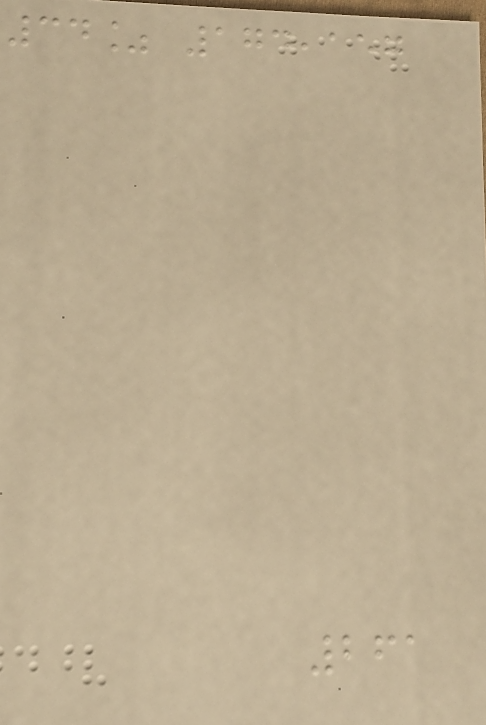34% 174,157
261
